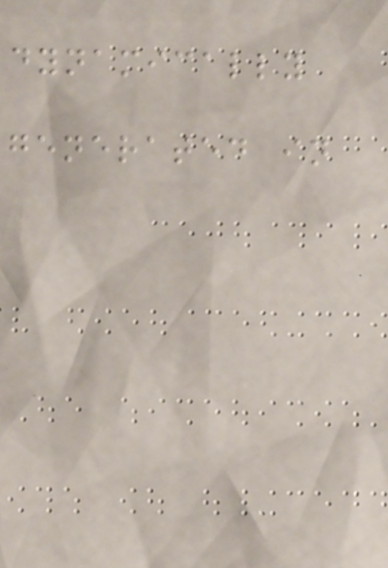dynamically
generated in
